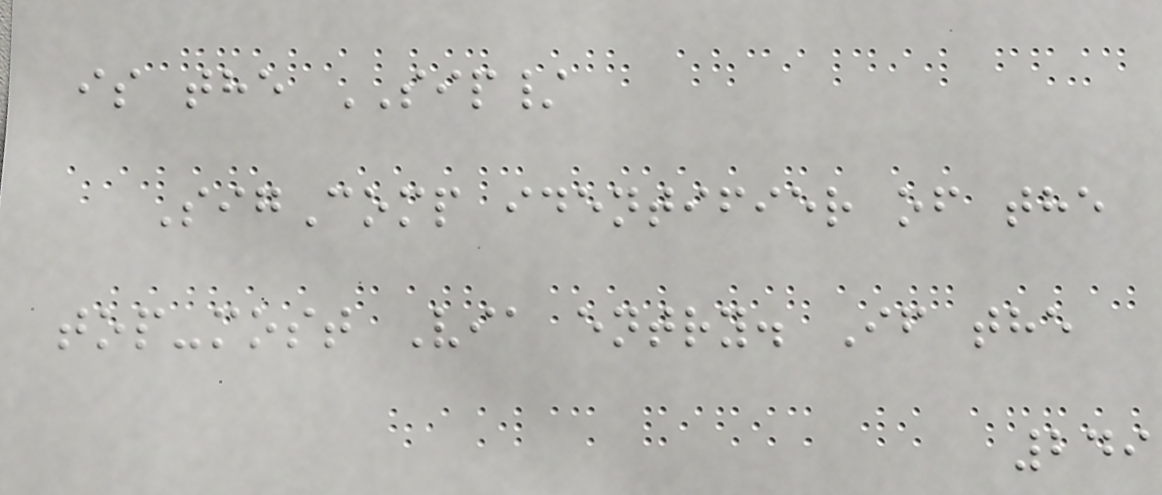is the SIP/
SigComp identifier of the
top-most Via entry. If the
249
